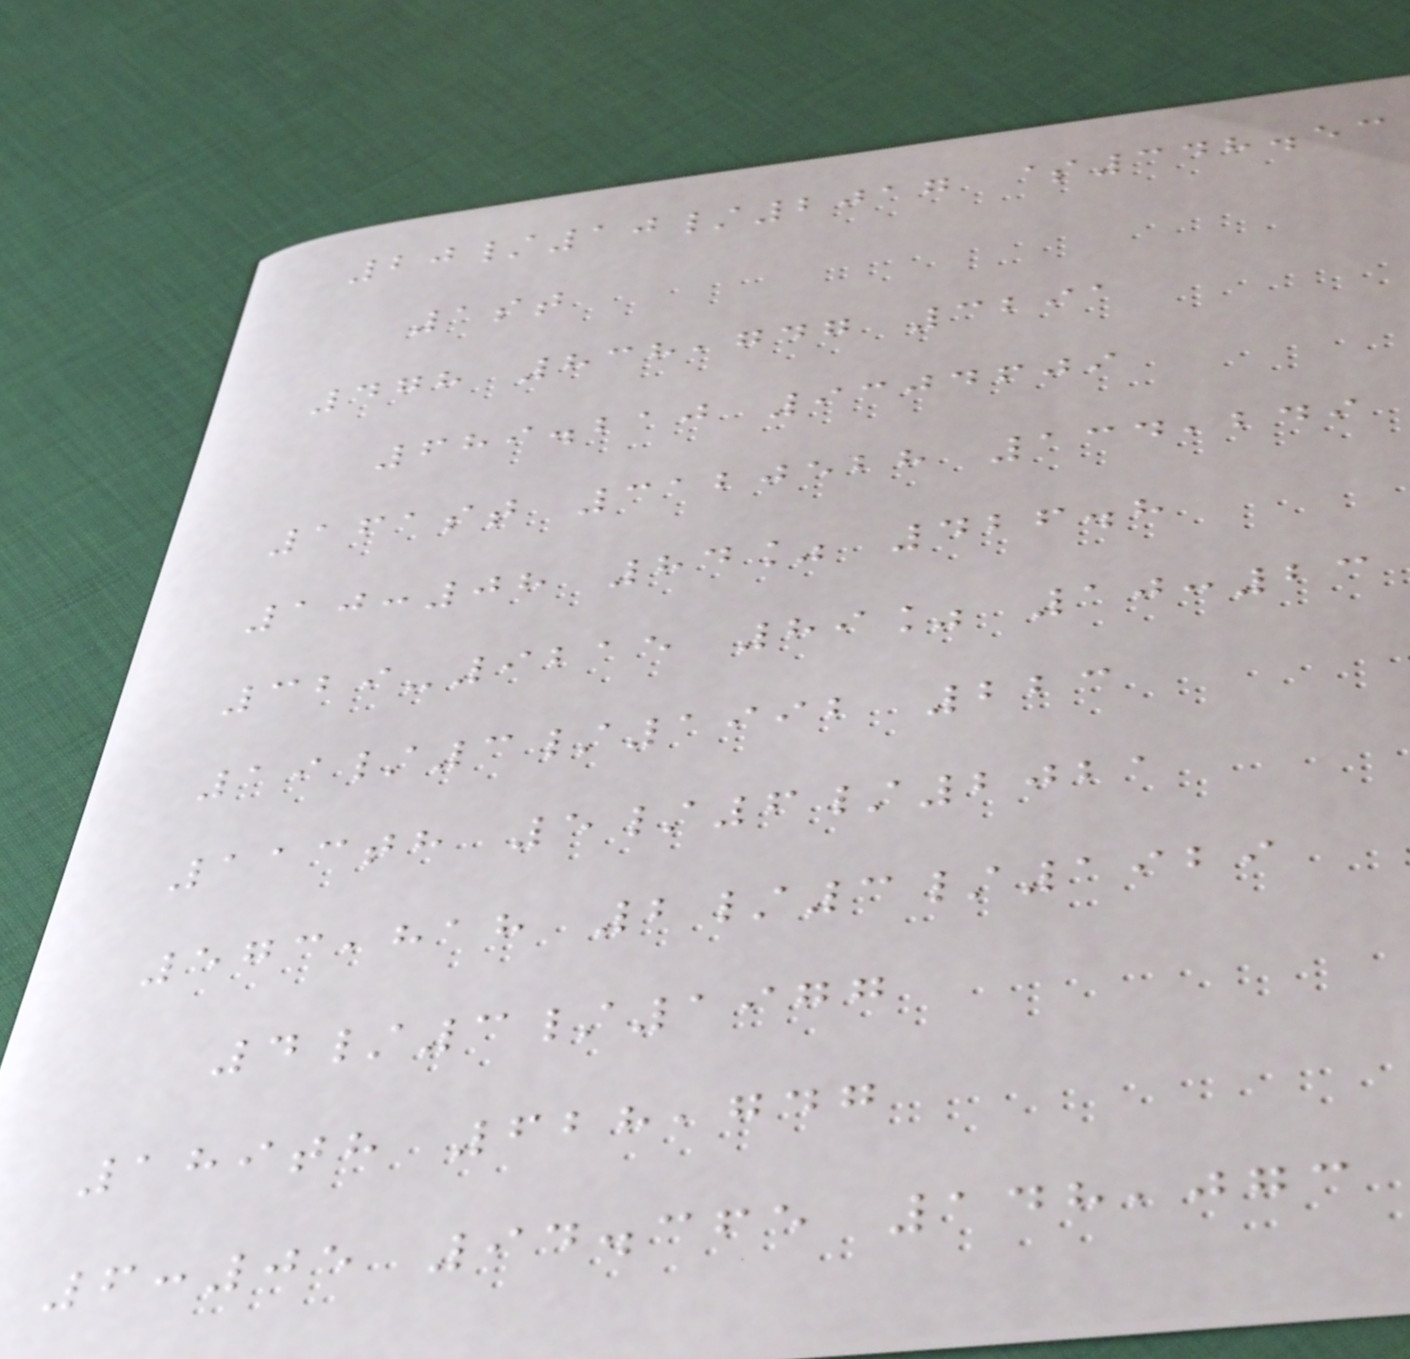20/10/2017 $348.53
1st
478 838,747 3291
689.210 9304609
161st 3120528 134,249
10:08 84% 426.8
329-9215 89% 10:23
19/3/1992 223
113th 5/6/2021
573,818 2/3/1929
4/3/1977
189th 628,747
6:05 94.365 148,073
